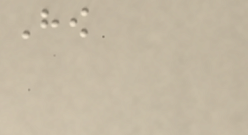How
